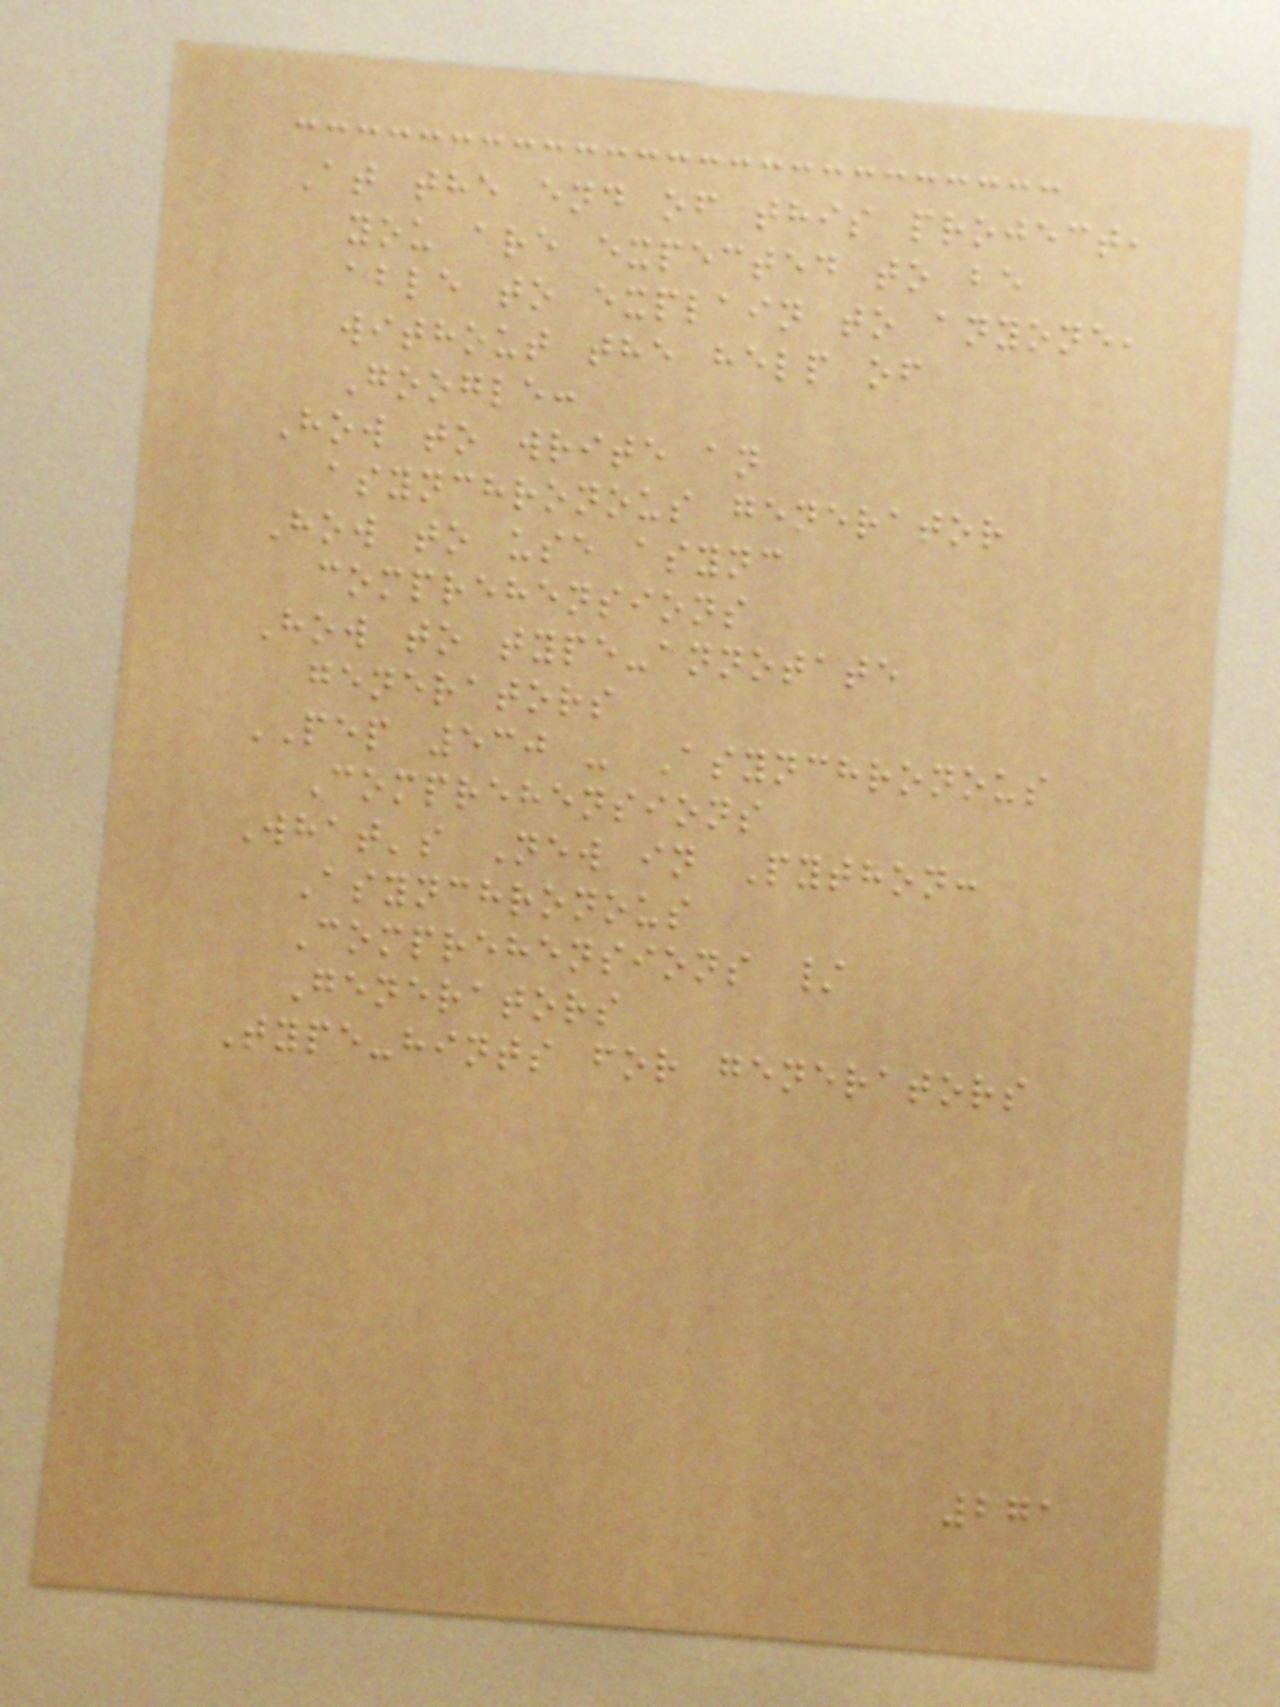At the end of this project,
you are expected to be
able to explain to anyone,
without the help of
Google:
How to write an
asynchronous generator
How to use async
comprehensions
How to type-annotate
generators
PEP 530 - Asynchronous
Comprehensions
What's New in Python:
Asynchronous
Comprehensions /
Generators
Type-hints for generators
271
